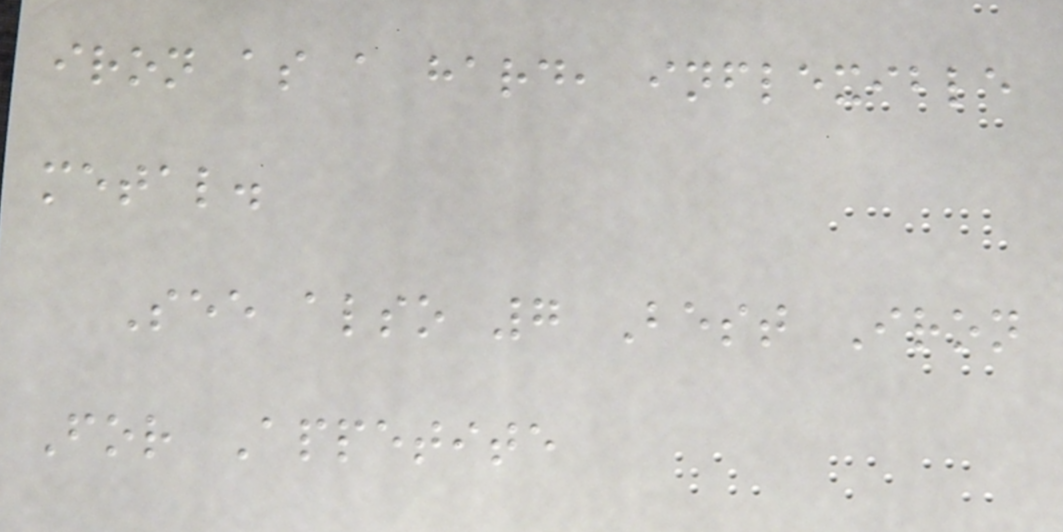iron as a hard, inflexible
metal.
See also 7 Best Iron
For Appetite
